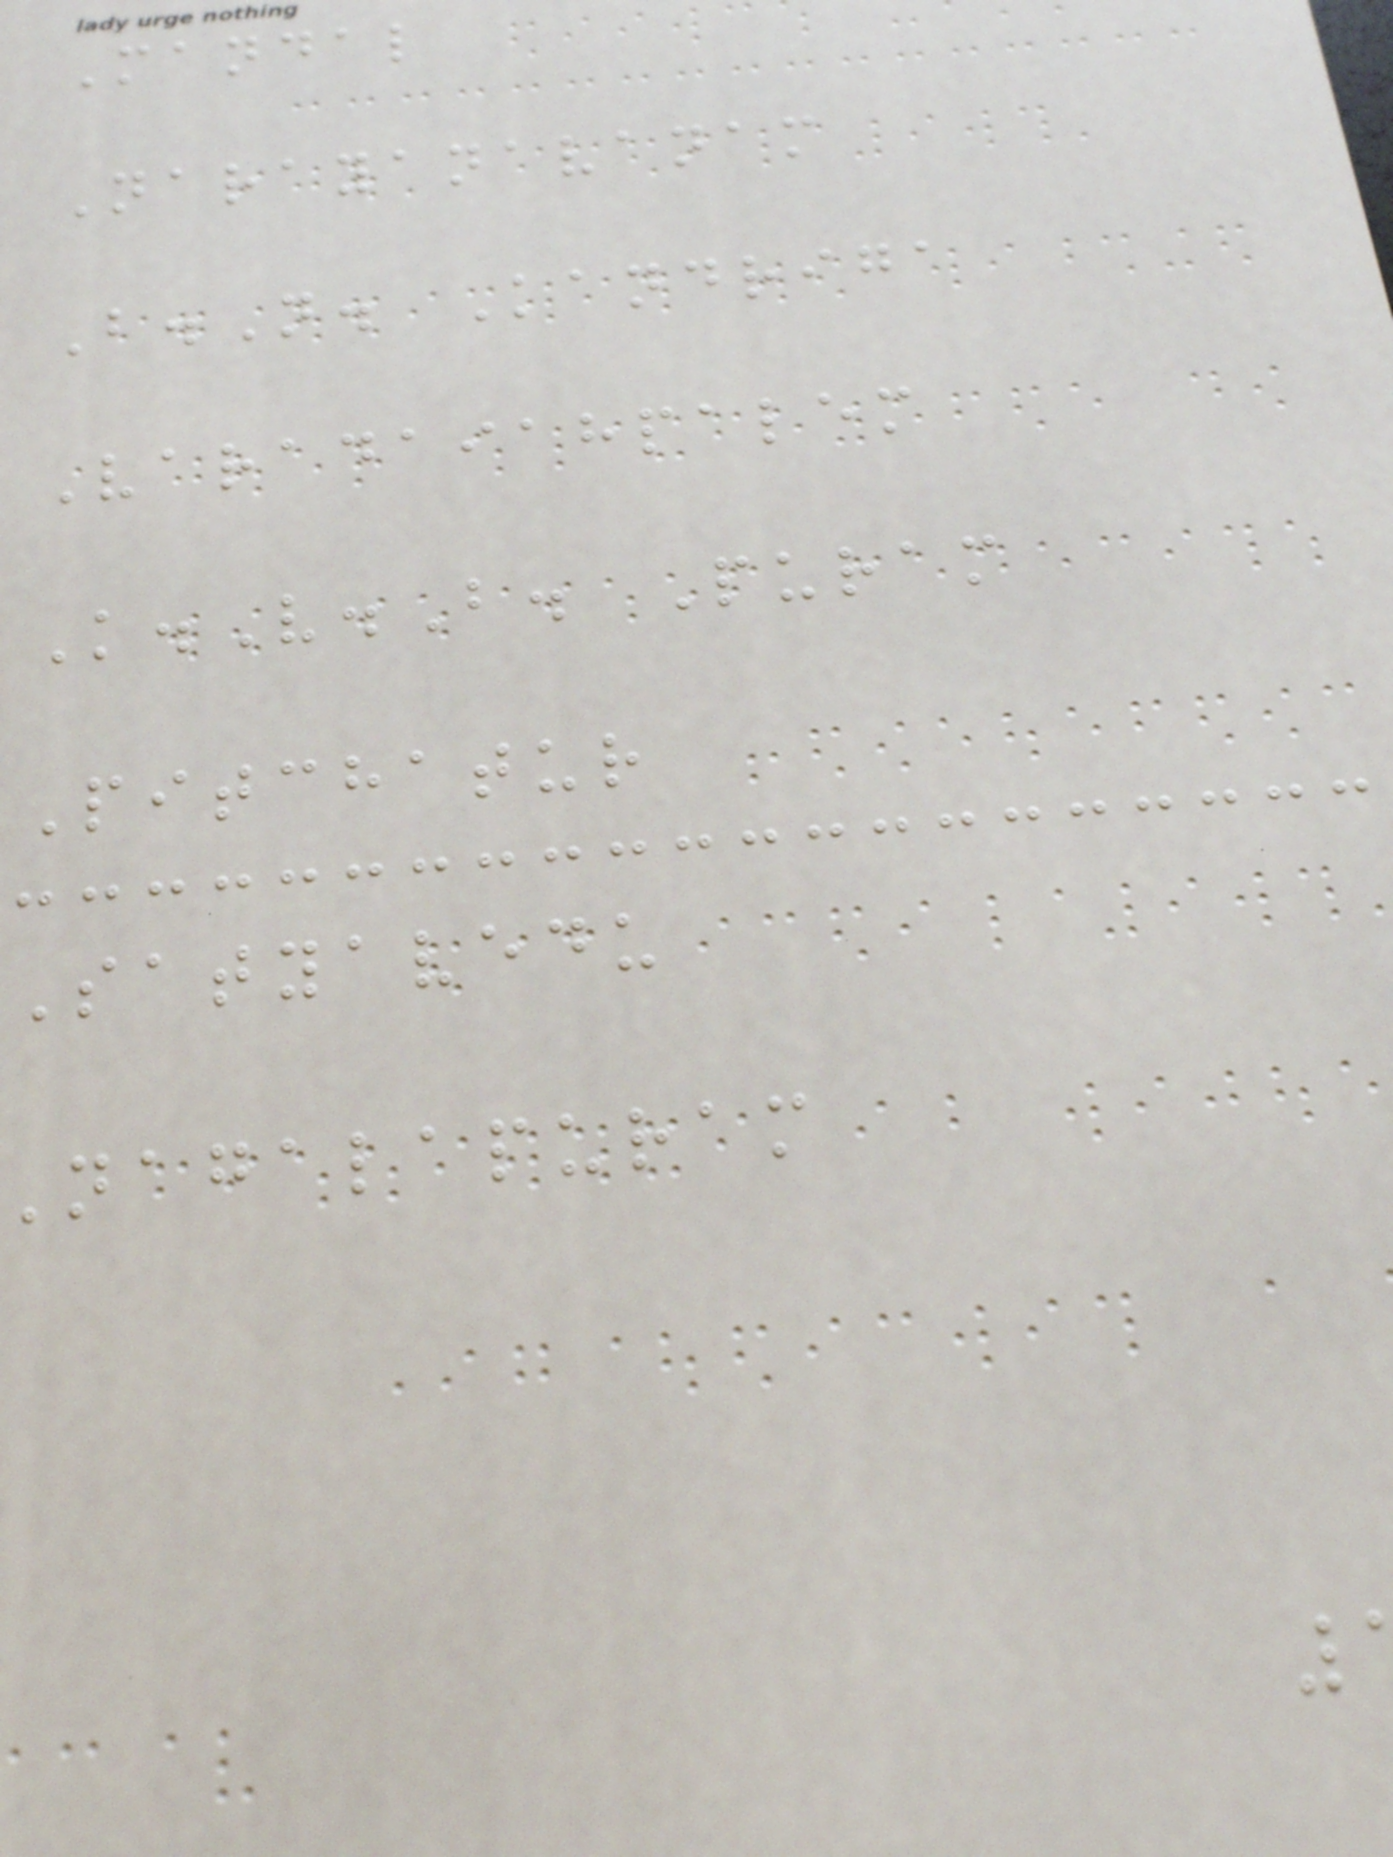Mandal
Narayanavanam
B.N. Kandriga
Varadaiahpalem
K.V.B. Puram
Pitchatur
Satyavedu
nagalapuram
